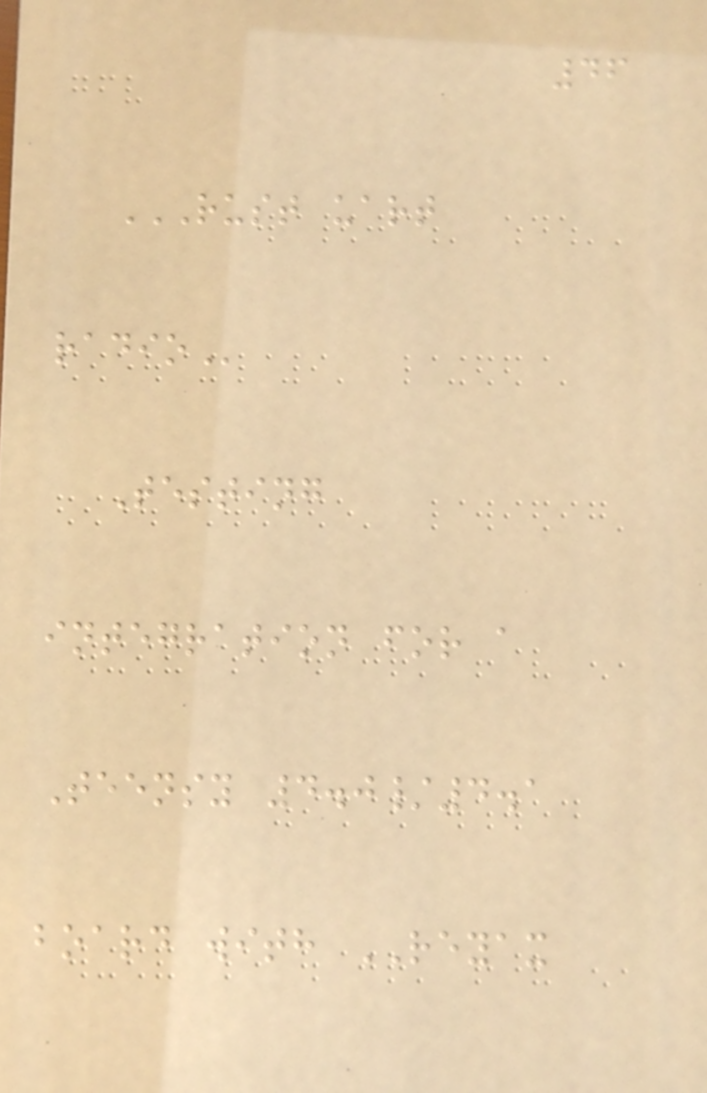46
RUST UART
RADIO
Testing
integration for a
Teensy 4.0/4.1
board with REYAX
